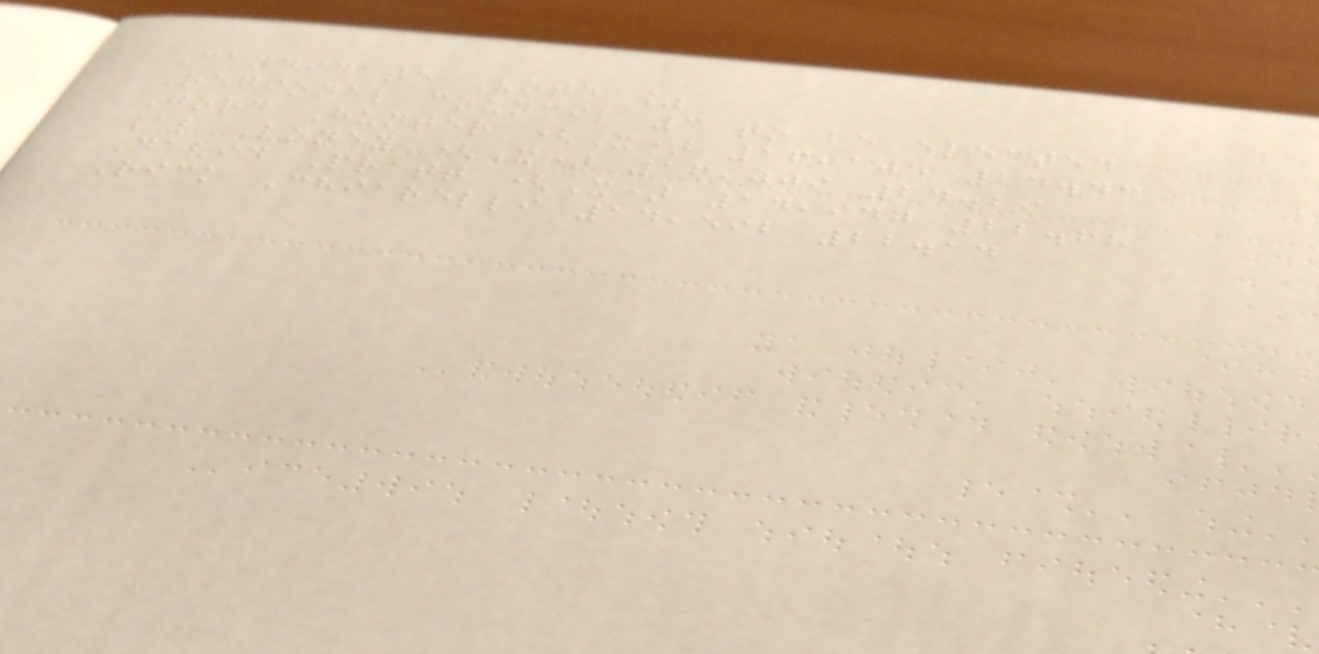Candidate Vote %
Regional council 3 to be elected
Gord Hunter (X) 16,105 24.43
Al Loney (X) 16,009 24.29
David Pratt (X) 14,947 22.68
Rick Chiarelli 14,592 22.14
